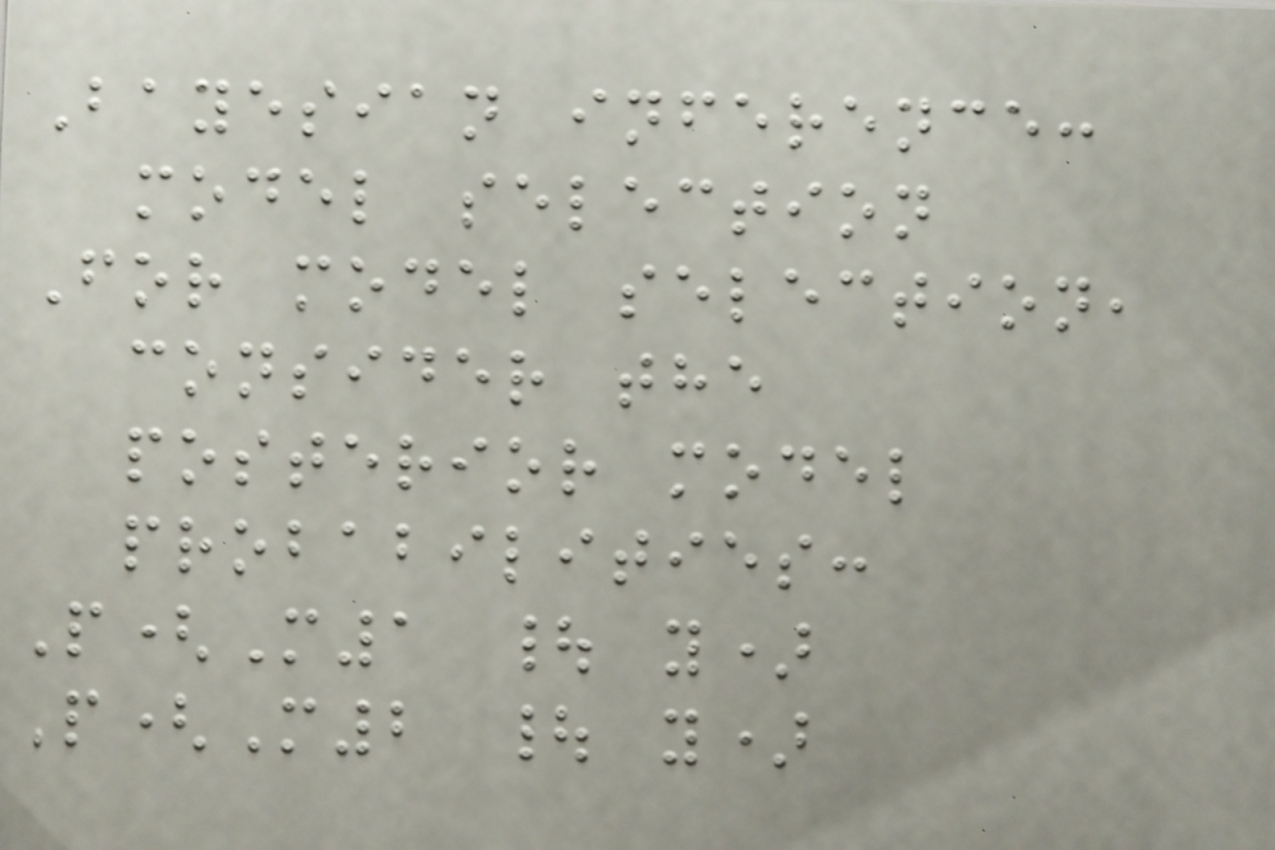Bayesian inference:
model selection
For model selection,
consider the
posterior model
probabilities:
P(M1 | y)
P(M2 | y)
